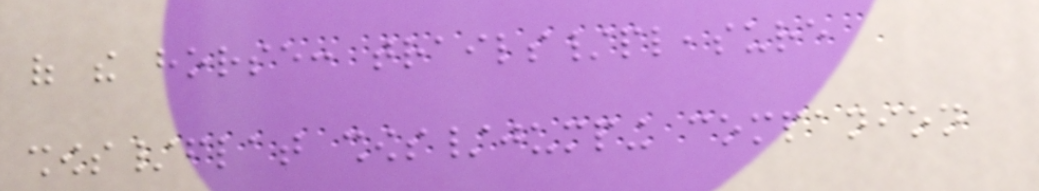of the horse: trails/pleasure
shows/flat shows/jumping companion
